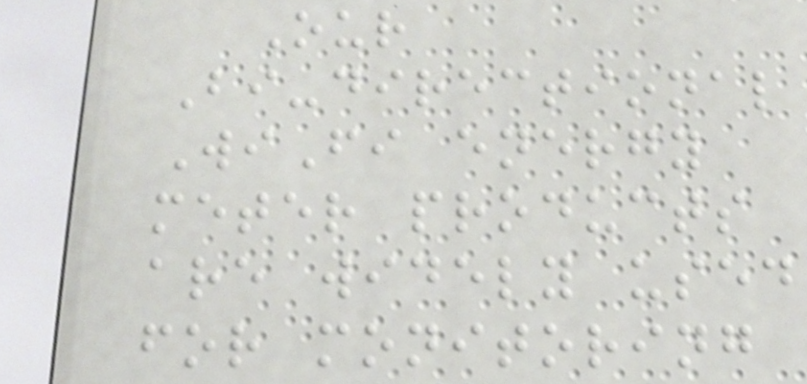Our
Bi-directional
WiFi energy
meter products
are widely used
for monitoring
